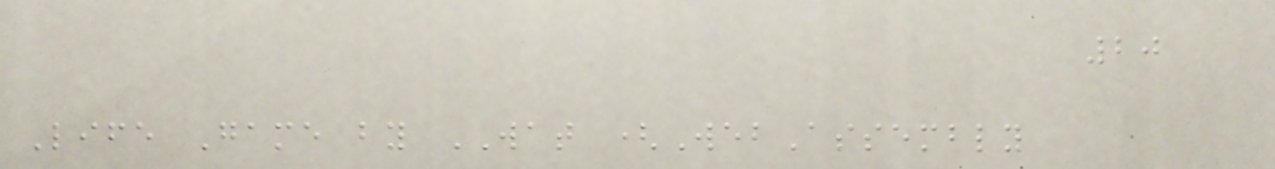20
Life Game by WAT (WebAssembly
